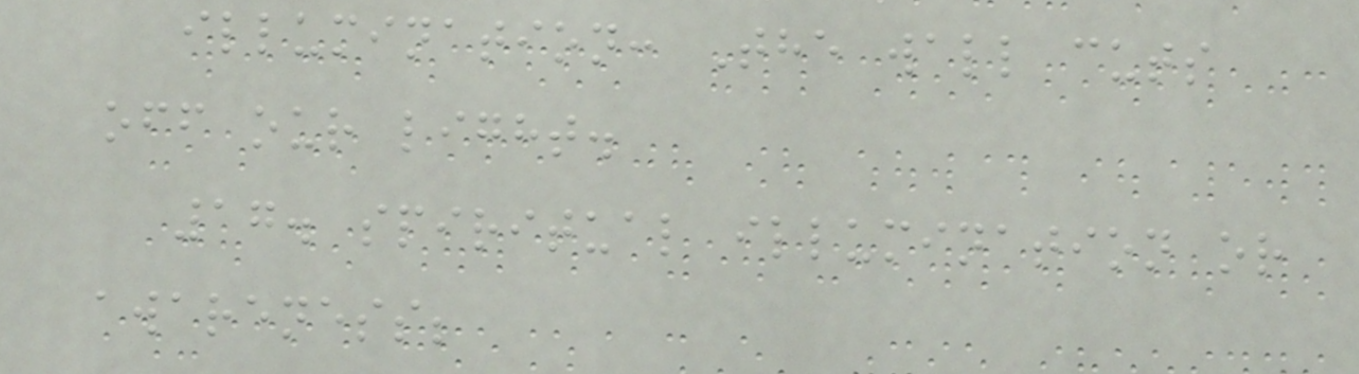illumination: The wall cuts
off our light.
17. spiritual illumination or
awareness;
